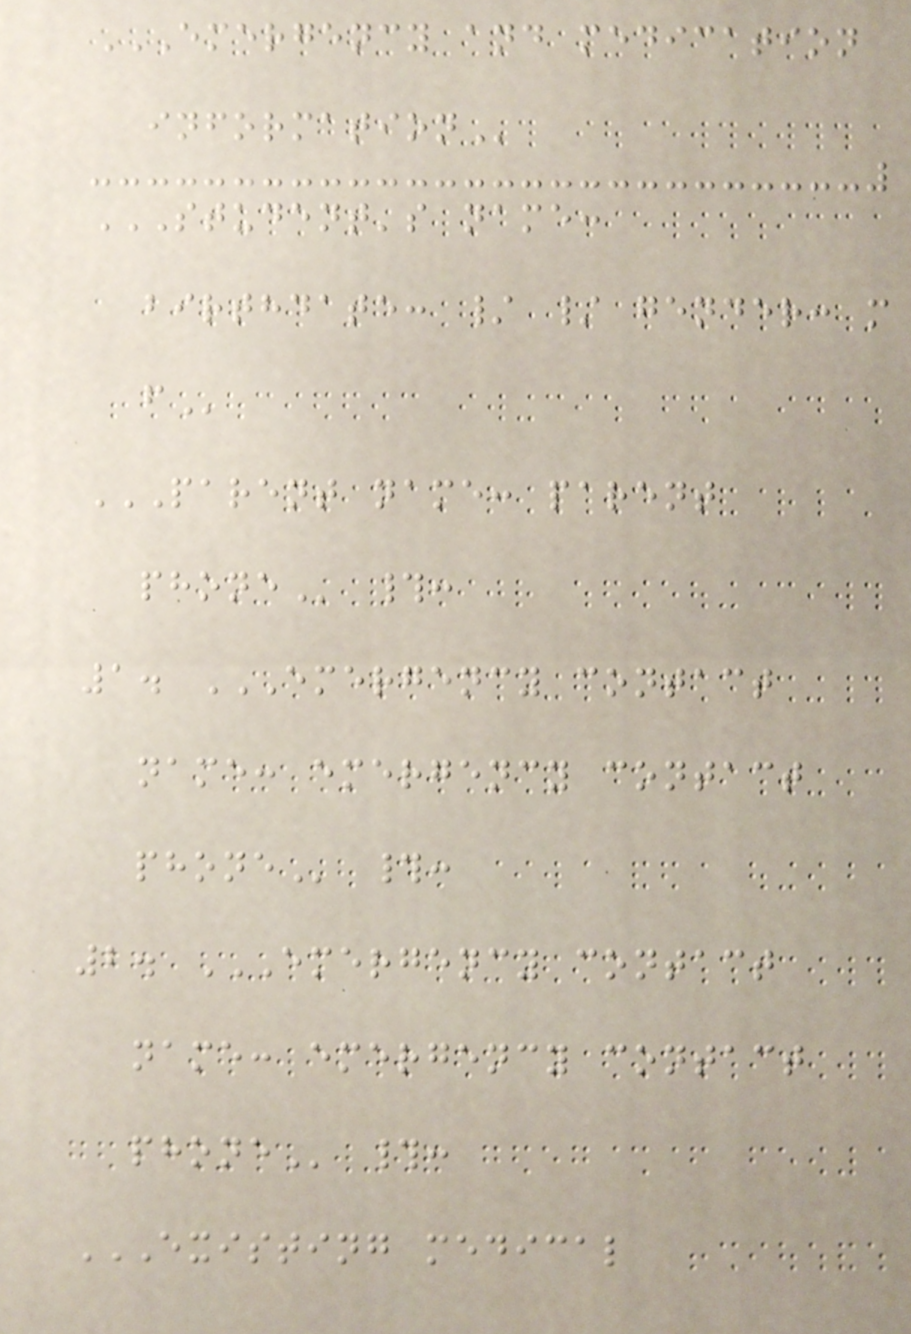EMERGENCY AND MEDICATION
INFORMATION
STUDENT'S NAME:
BIRTHDATE: / / GENDER: M
F
PARENT NAME: PARENT
PHONE #:
1. EMERGENCY CONTACT
NAME: EMERGENCY CONTACT
PHONE #:
2. EMERGENCY CONTACT
NAME: EMERGENCY CONTACT
PHONE #:
EXISTING MEDICAL
